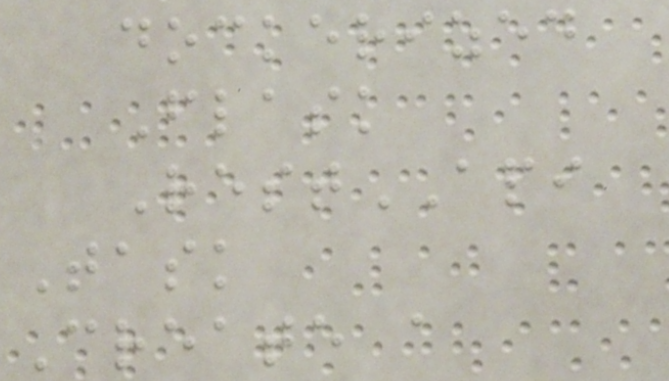dockerized
Flask
RestAPI
Task
Create a
